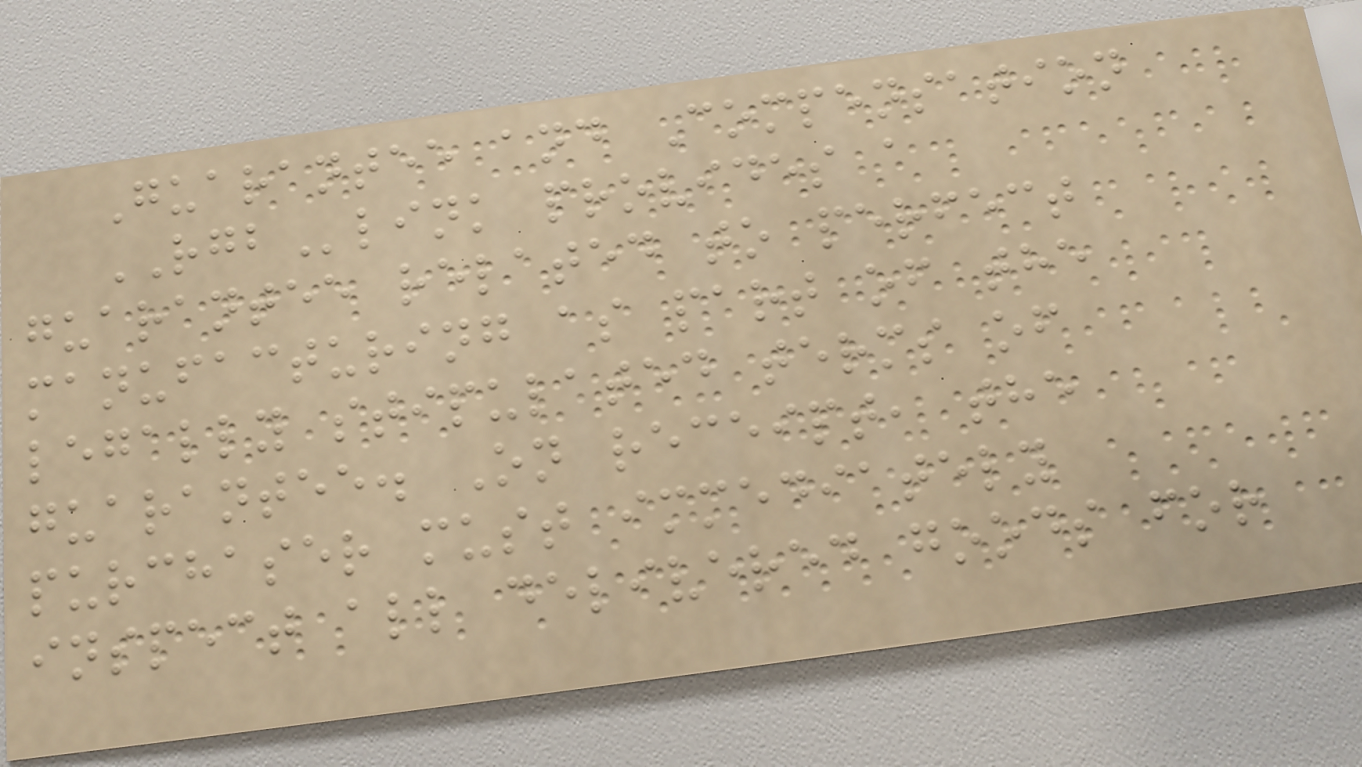Guarantee and Compensation
RGBlink provides a
guarantee related to perfect
manufacturing as part of the
legally stipulated terms of
guarantee. On receipt, the
purchaser must immediately
inspect all delivered goods for
